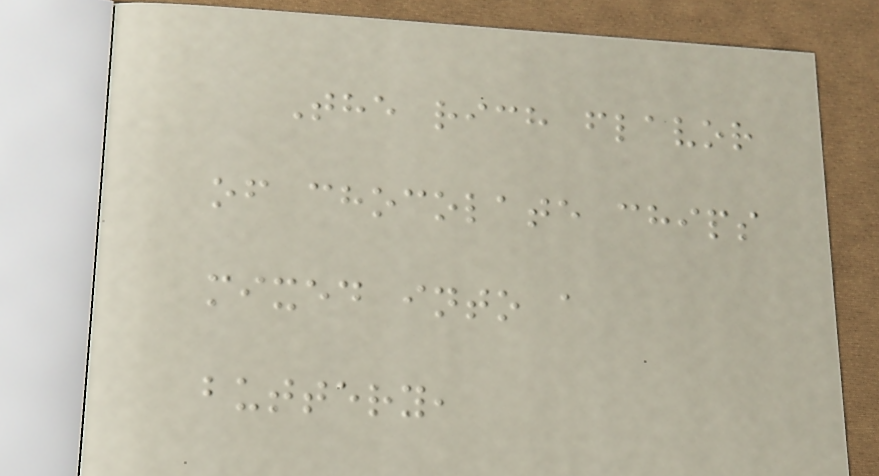The rich flavor
of chocolate chips
mixed into a
buttery,
